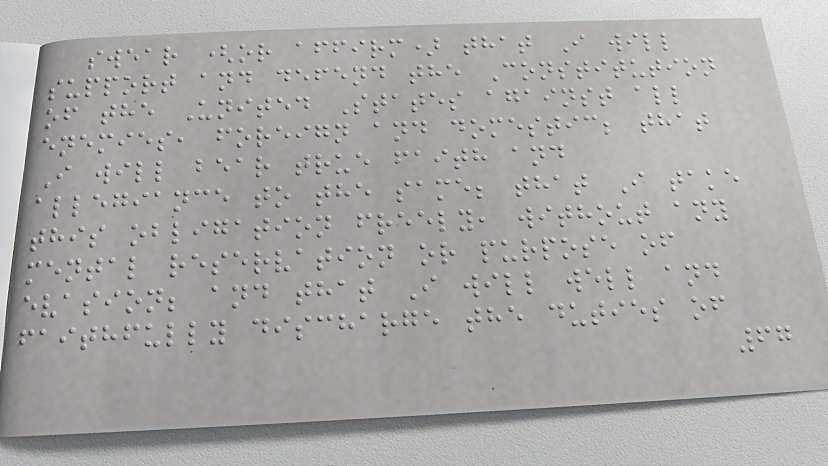swear (or affirm) that I will
support and defend the Constitution
of the United States against all
enemies, foreign and domestic; that
I will bear true faith and
allegiance to the same; that I take
this obligation freely, without any
mental reservation or purpose of
evasion; and that I will well and
faithfully discharge the duties of
67
